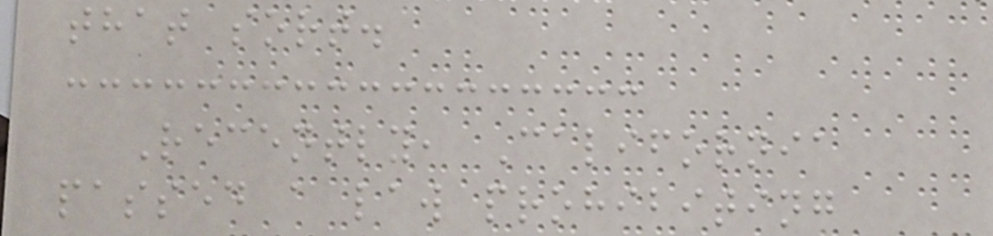that sort.
Recently, California
passed a law prohibiting
